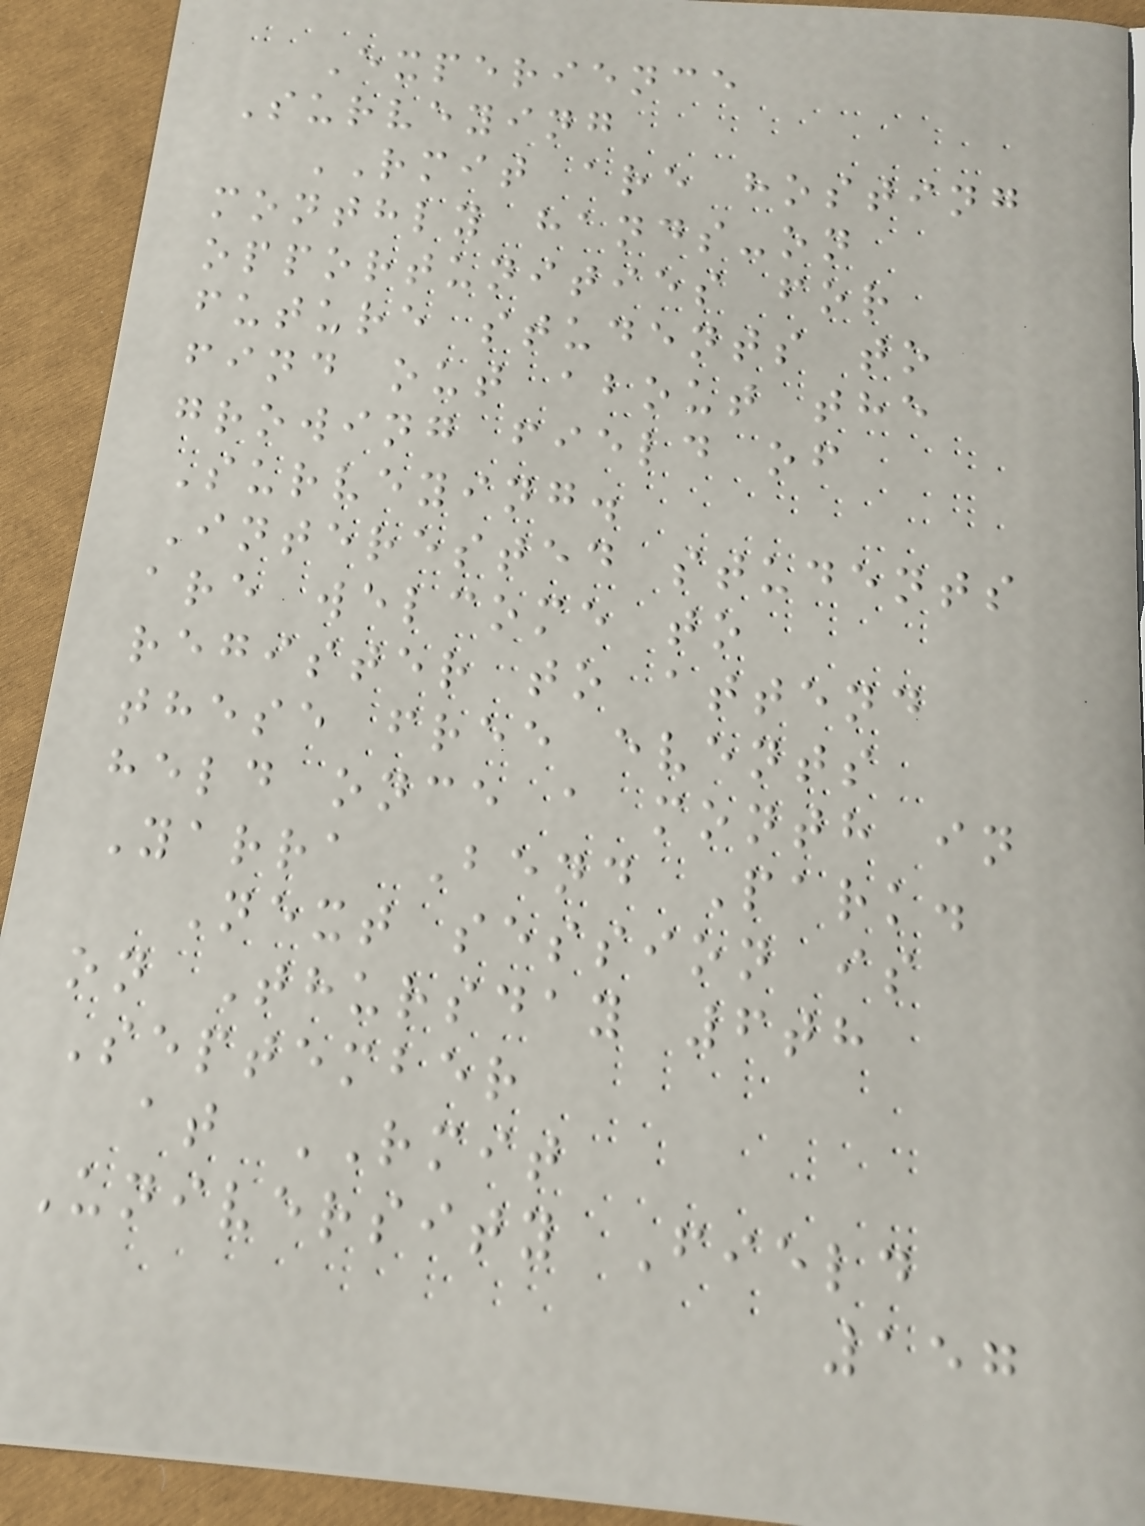Experience
Surveying
RMIT are hosting
monthly hands-on
opportunities for
future students to
find out about the
growing field of
Surveying.
Interested students
are welcome to
register to attend
these free events
held once a month in
Yarra Bend Park.
Next session is
on Thursday 6th
September
at RMIT
University Field
157
